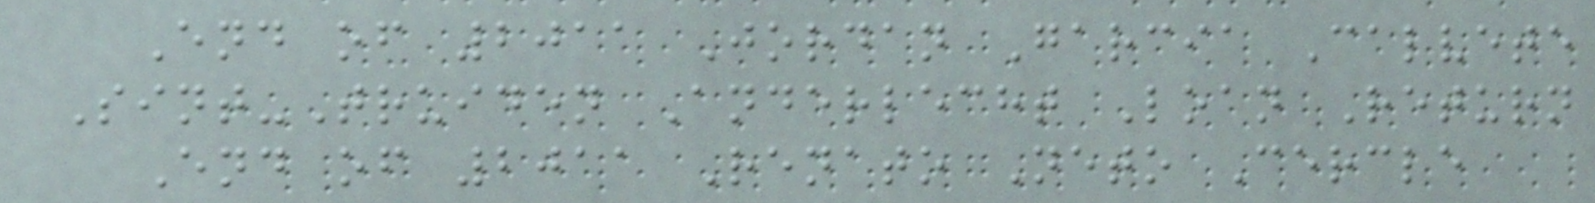End of 2011 Jordan Garcia Calvete
Sint-Truiden Anderlecht Loan Return
End of 2011 Renato Neto Cercle
